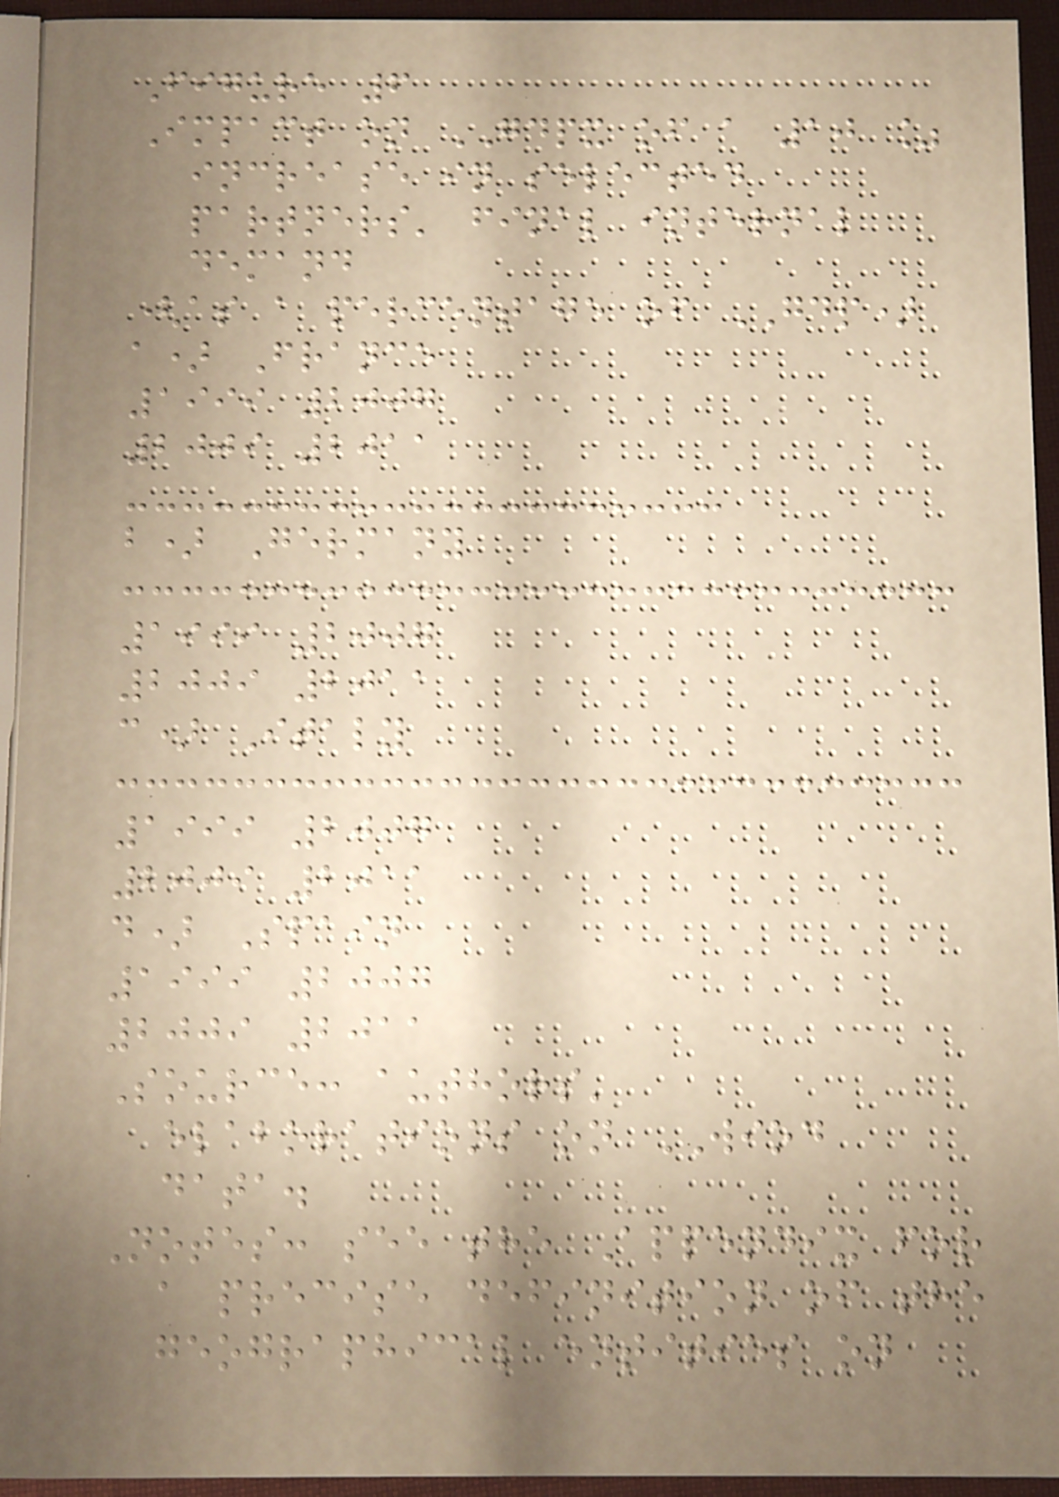Figure 6
Impact on GDPX of a 10 %
increase in selected
partners' final internal
demand
(as a percentage of GDP)
a) France
1999 2007
2009 2011
b) Germany
1999 2007
2009 2011
c) Italy
1999 2007
2009 2011
d) Spain
1999 2007
2009 2011
Source: authors'
elaborations on WIOD
data.
Notes: see the Appendix for
a precise definition of the
geographical entities on
